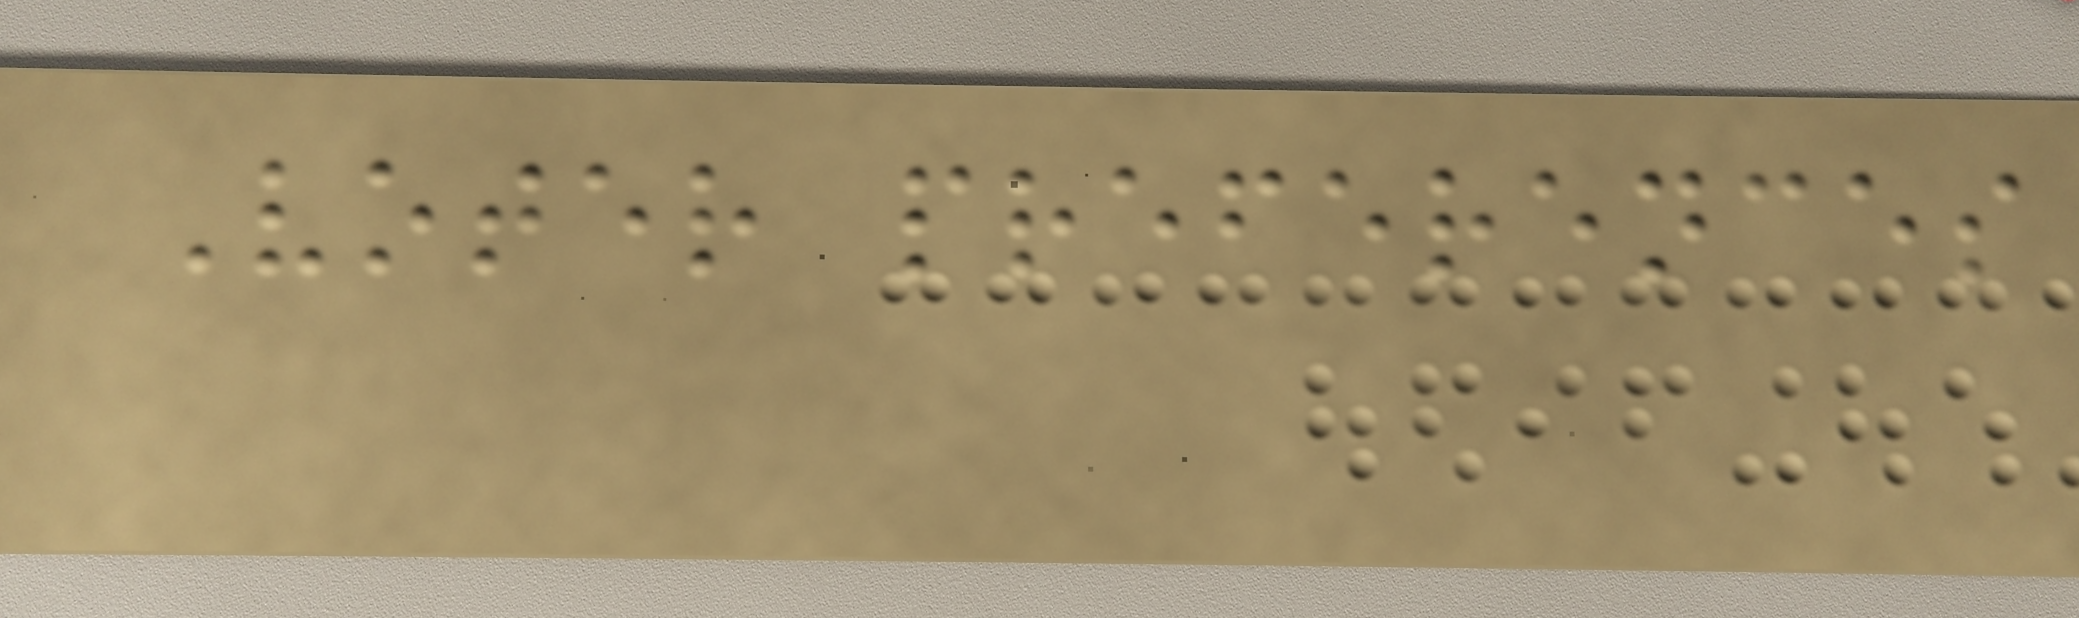Voter preferences
